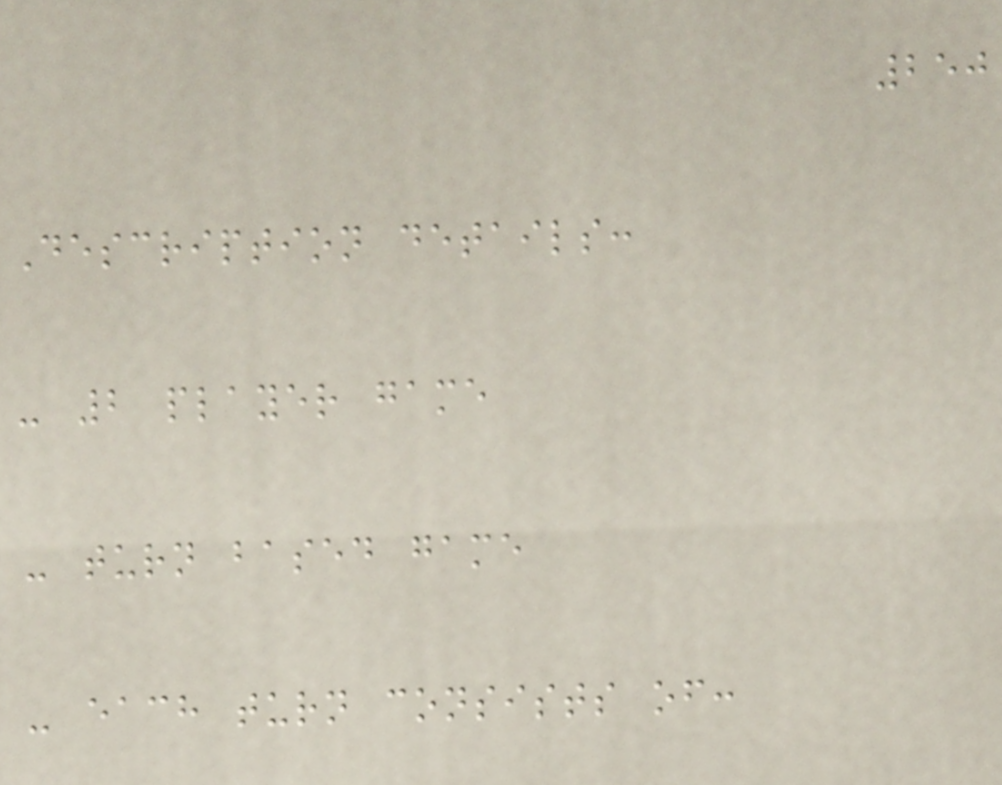250
Description details:
- 2 player game
- turn based game
- each turn consists of:
